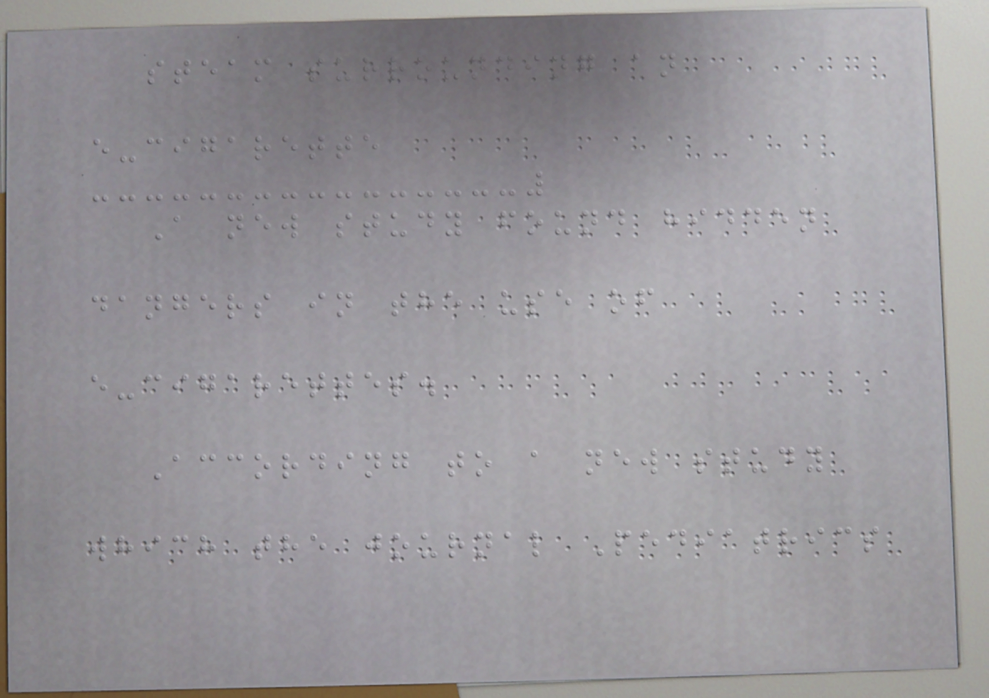steam surrounding an
e-cigarette
A new study found hidden
dangers in the use of
e-cigarettes.
According to a new study
which the journal Pediatrics
